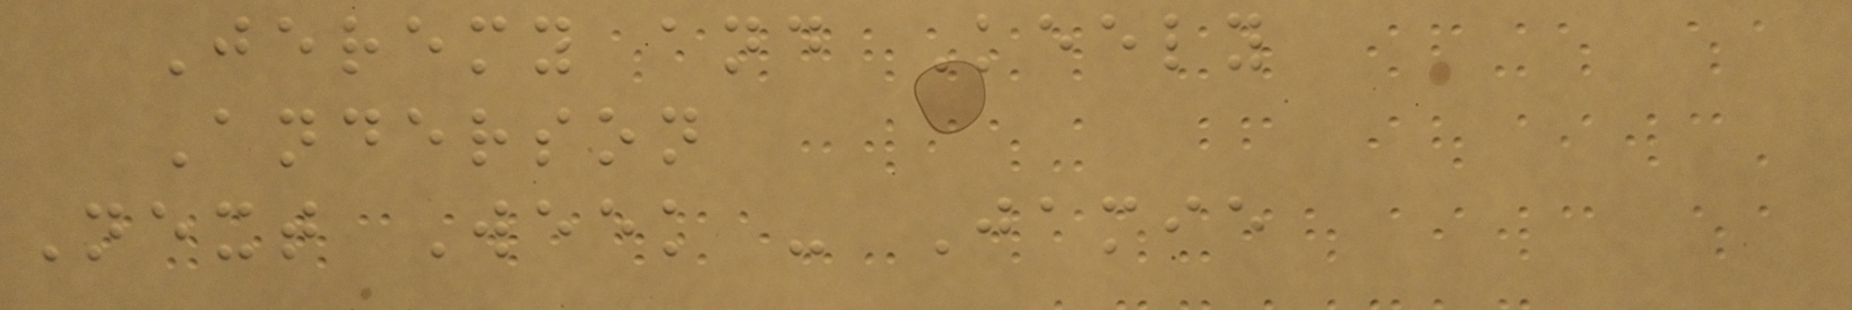Jeremy and Keely
Anderson
Next Week - Jamie
